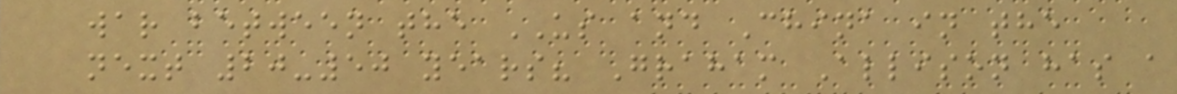war between the US and China in the
next 20-50 years? Graham Allison has a
